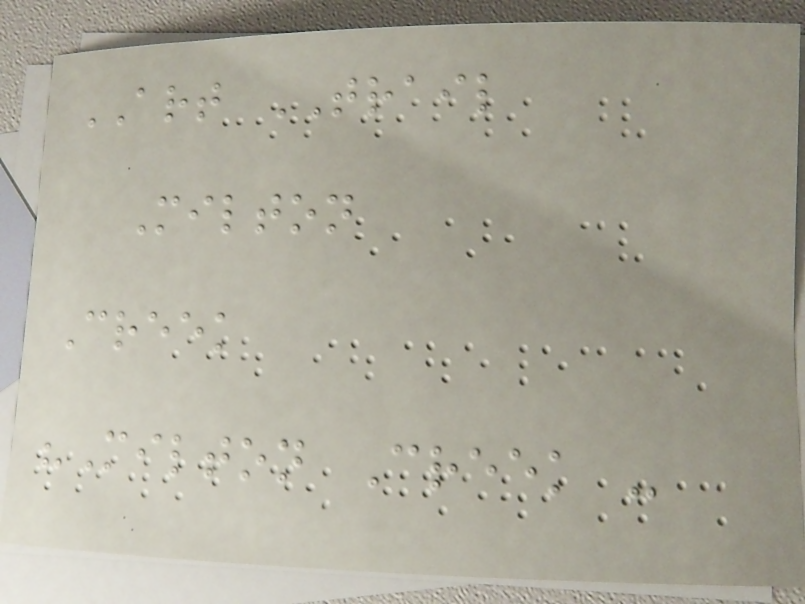ART TRAIL
Milton
Creek
"Milton Creek -
